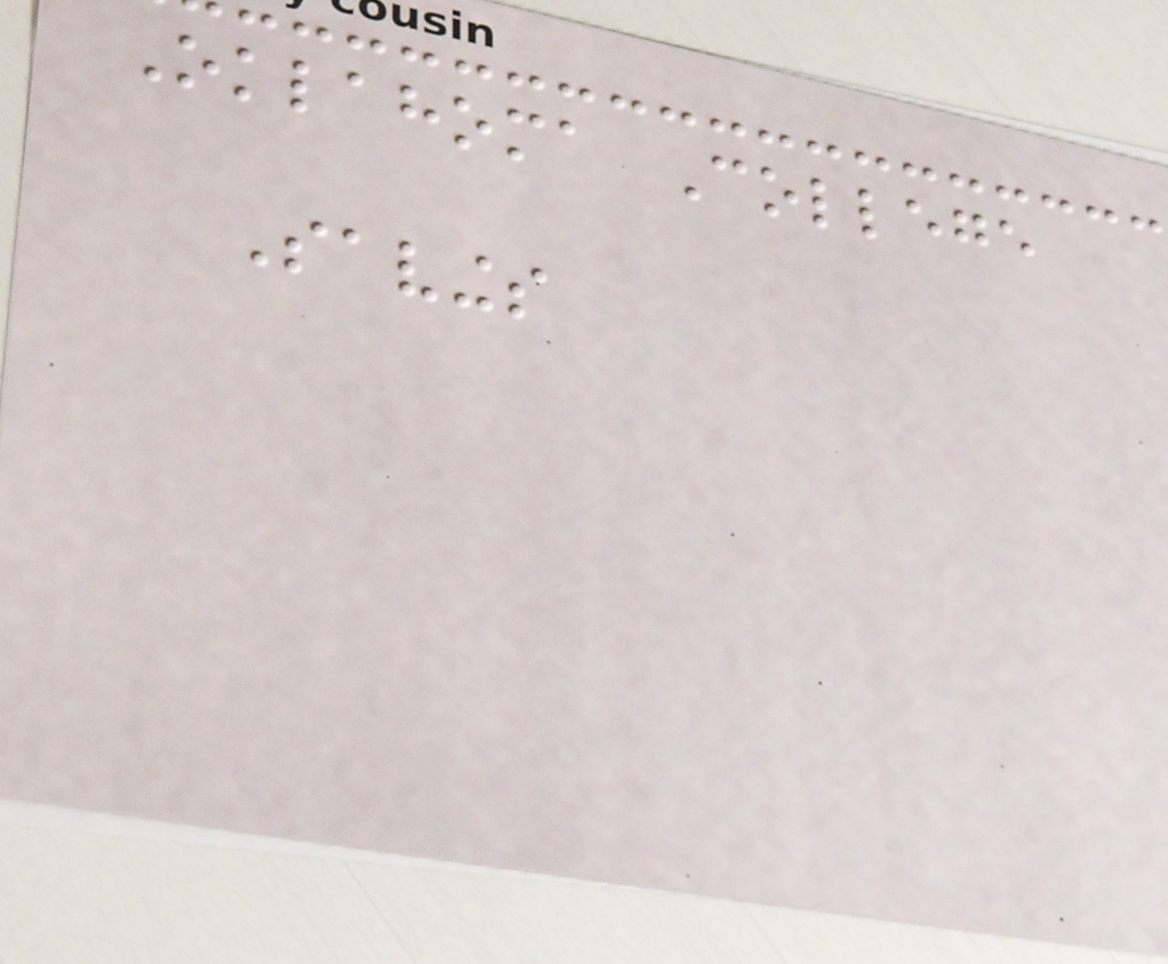Oklahoma College
Savings
